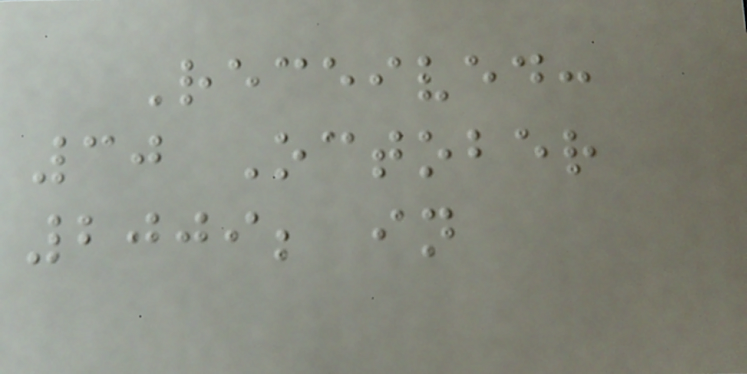Received:
30 October
2009; in
